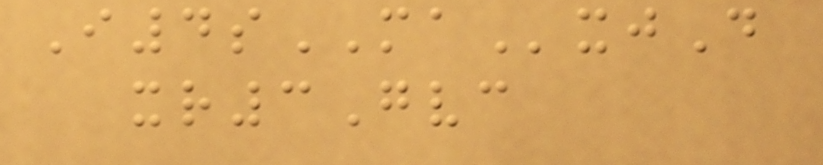I4sMAxjD
xr3Gvc
